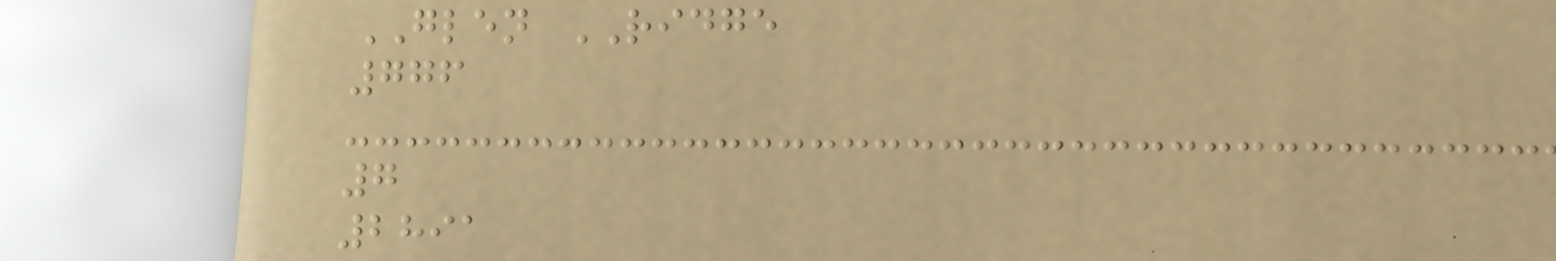GLEN RIDGE
776
7
2891
